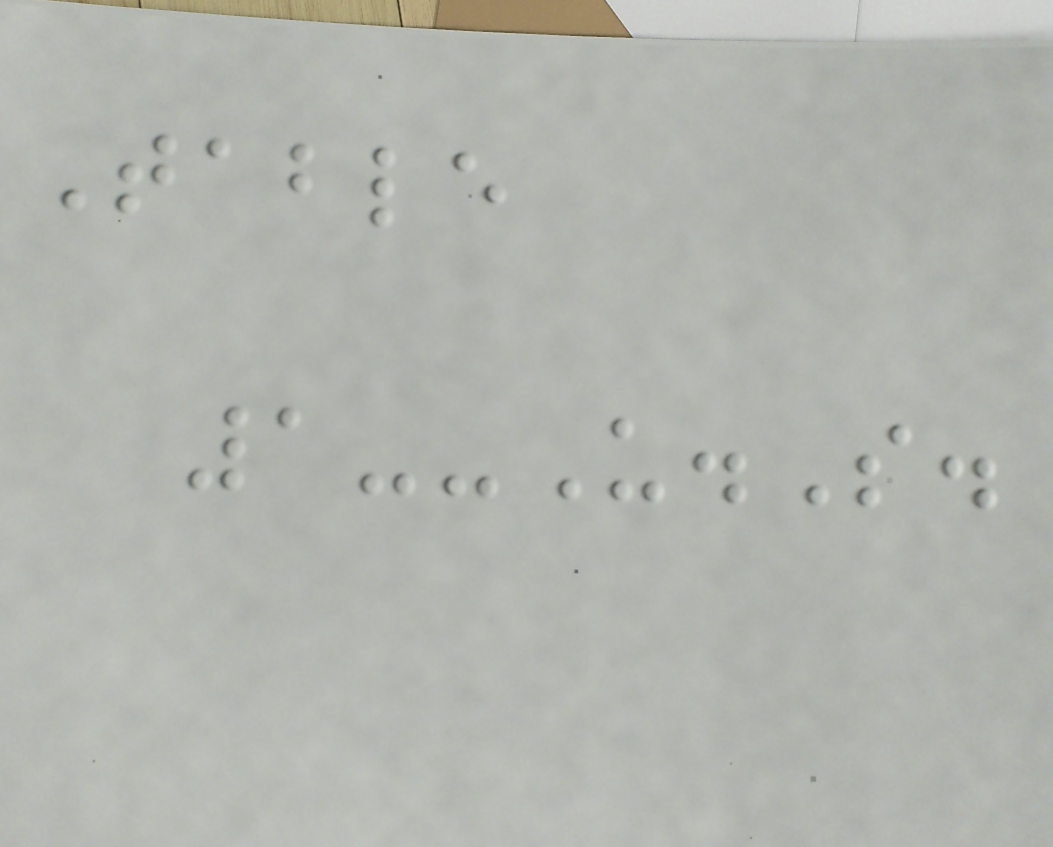Table
1--U.S.
